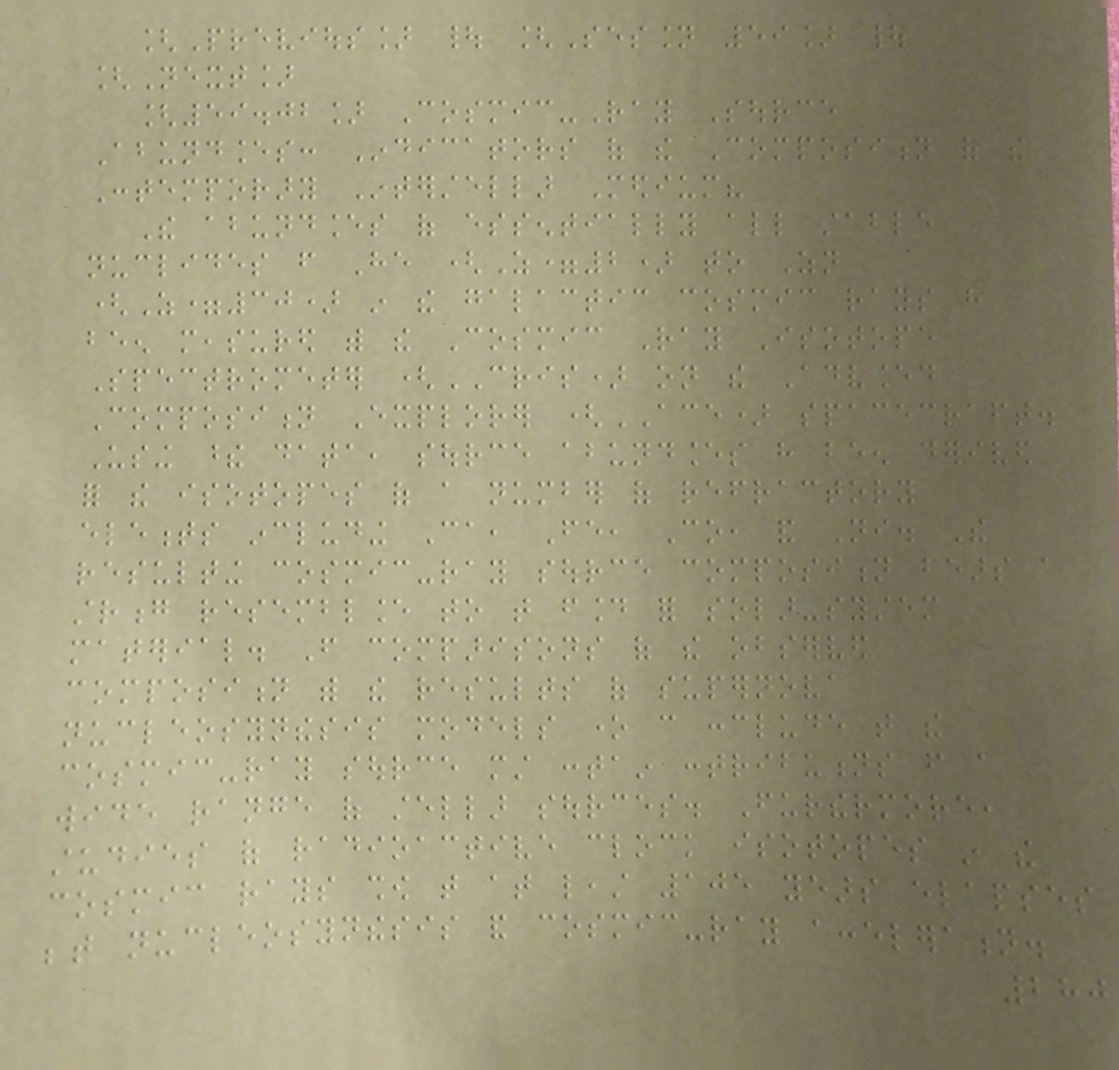[Previous] | [Session 59] |
[Next]
[59.02] Cosmic-Ray Source
Abundances: Indicators of the Composition of the
Contemporary Interstellar Medium?
The abundances of essentially all stable
nuclides from He (Z=2) to Zn
(Z=30) in the galactic cosmic rays have
been measured with the Cosmic Ray Isotope
Spectrometer (CRIS) on the Advanced
Composition Explorer (ACE) spacecraft.
Using these data, source abundances have been derived
for the isotopes of a number of refractory
elements including Ca, Fe, Co, and Ni. The
resulting cosmic-ray source composition bears a
strong resemblance to that found for solar-system
material. From comparisons of the observed
composition with the results of supernova
nucleosynthesis models one can conclude that the
cosmic-ray source must contain contributions from a
wide range of stellar sources. Furthermore,
studies of radioactive clock isotopes in the
cosmic rays show that at least 105 years elapses
between nucleosynthesis and cosmic-ray acceleration.
280
